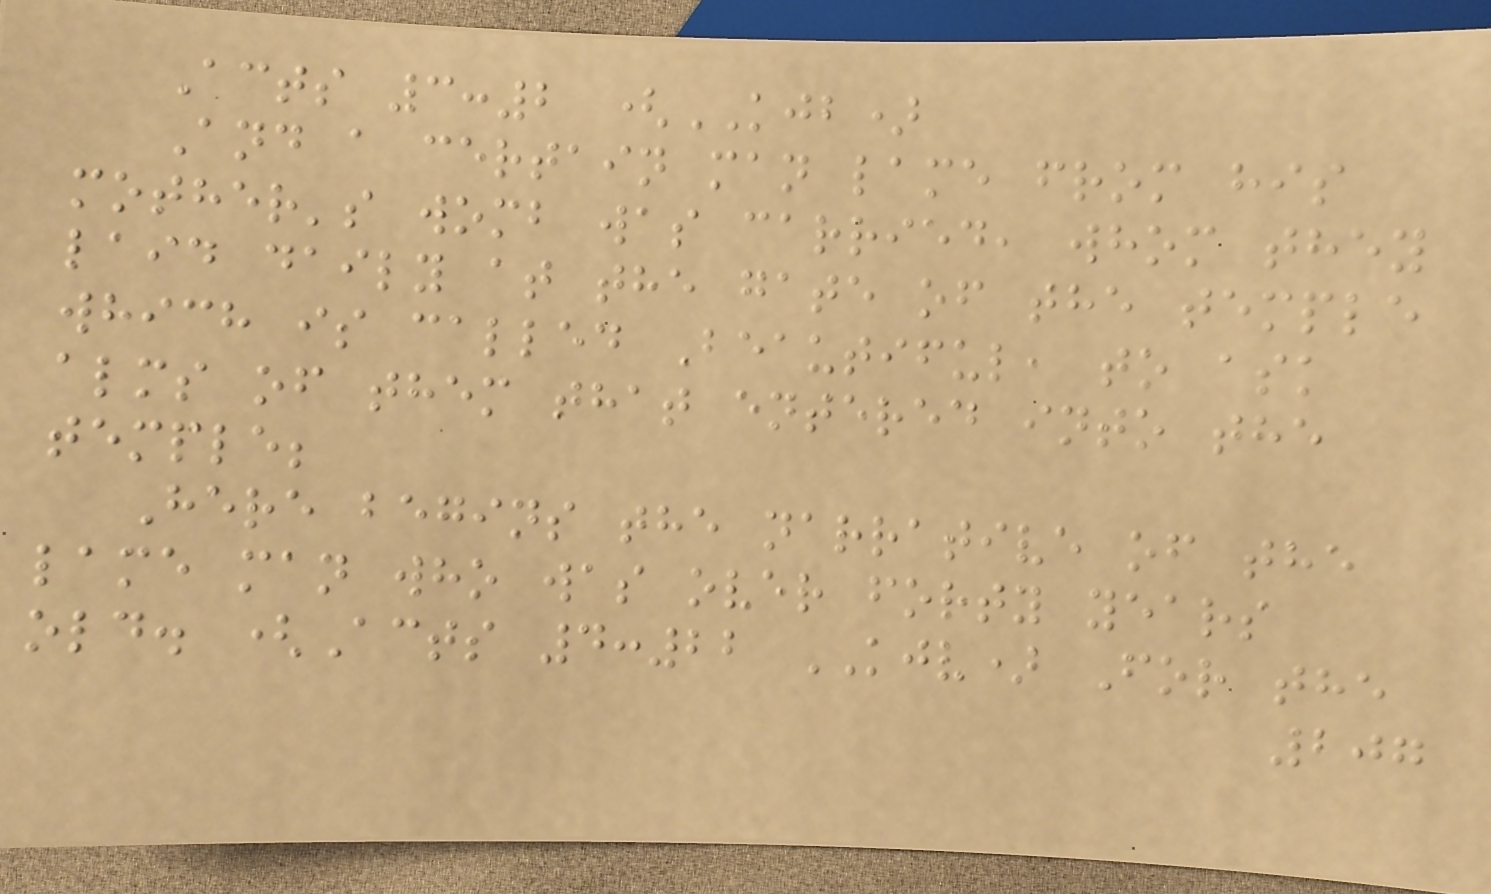Acts 3:2 (KJB)
And a certain man lame from his
mother's womb was carried, whom they
laid daily at the gate of the temple
which is called Beautiful, to ask
alms of them that entered into the
temple;
Here begins the narrative of the
lame man who was over forty years
old. (Acts 4:22 KJV) For the
207
